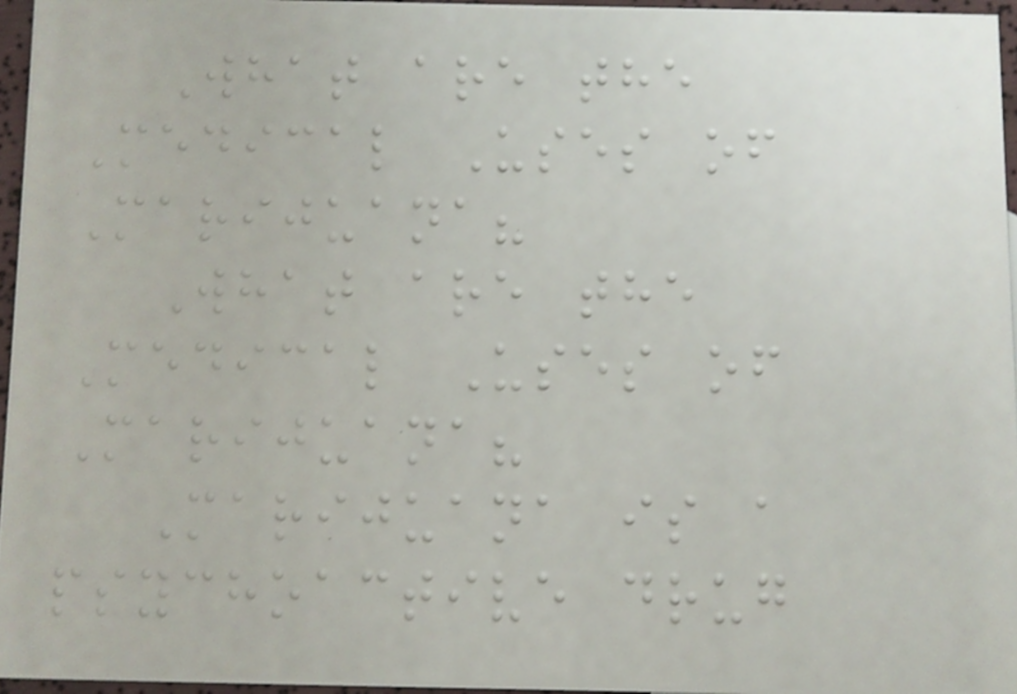What are the
Medical Uses of
Marijuana?
What are the
Medical Uses of
Marijuana?
Marijuana is a
psychoactive drug
